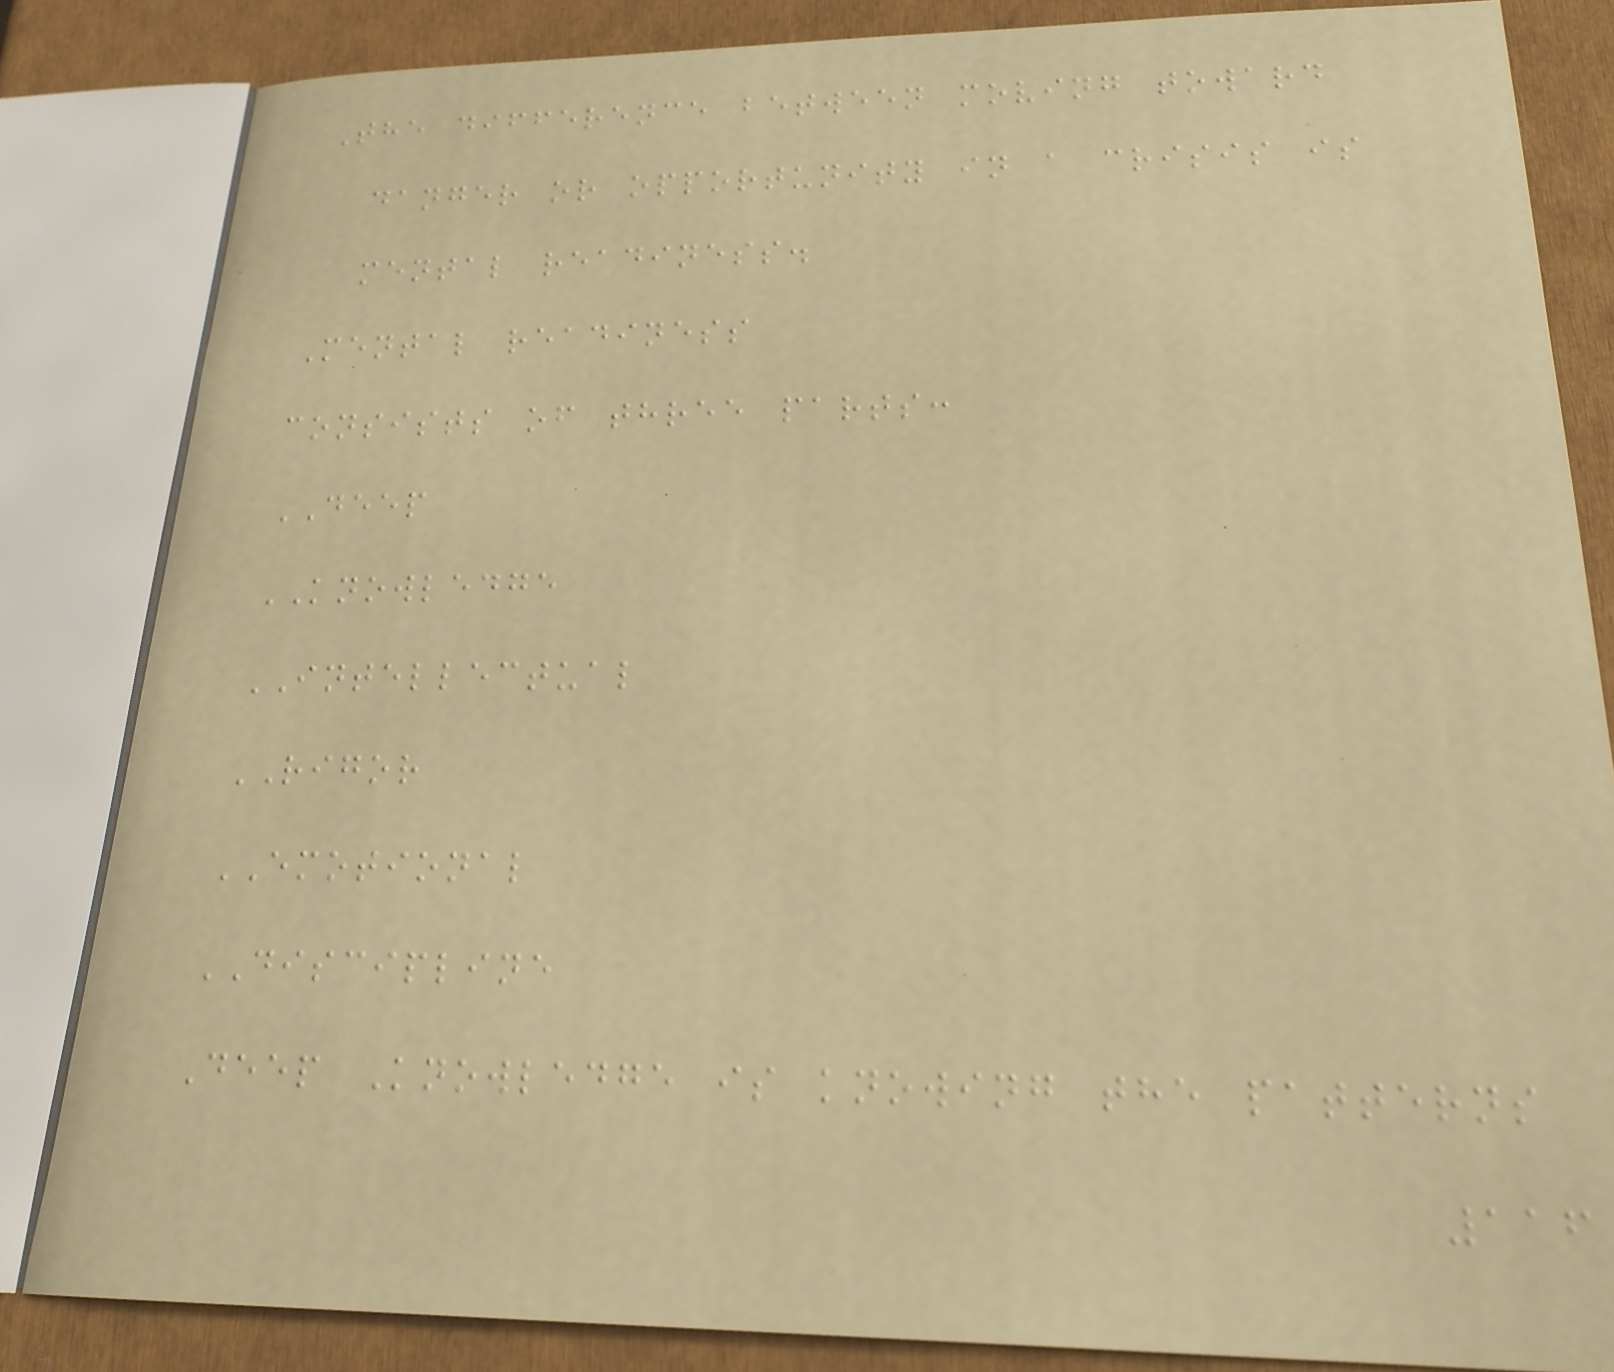The difference between moving toward
danger or opportunity in a crisis is
mental readiness.
Mental readiness
consists of three parts:
DEEP
KNOWLEDGE
INTELLECTUAL
RIGOR
EMOTIONAL
DISCIPLINE
Deep Knowledge is knowing the patterns
116
